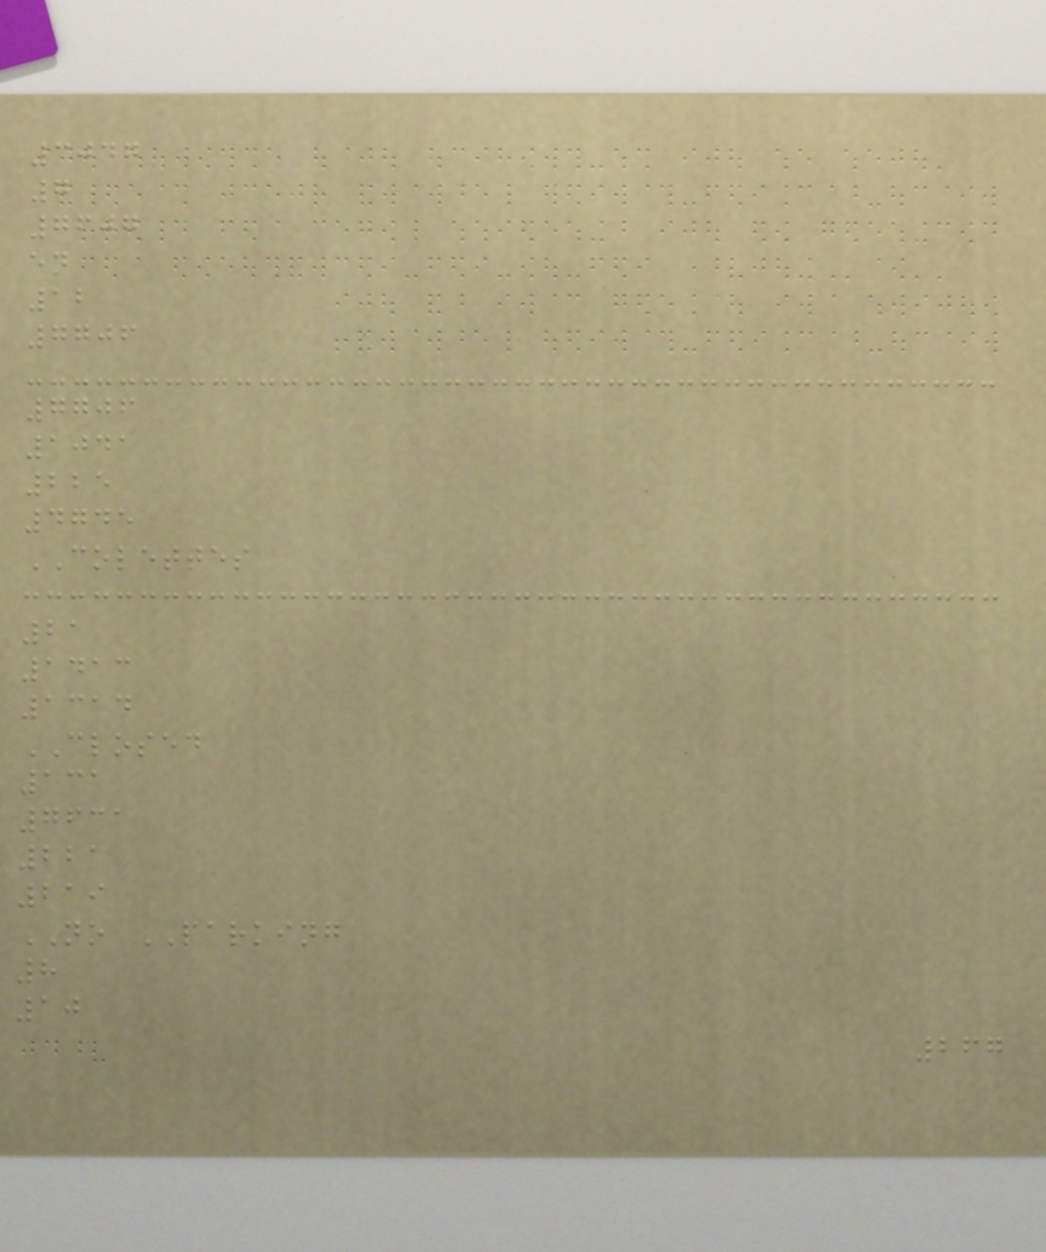3047
7
7607
en
12
7706
7706
1041
225
4745
COLETTES
21
1413
1314
CLOSED
131
7631
221
219
NO PARKING
8
10
267
